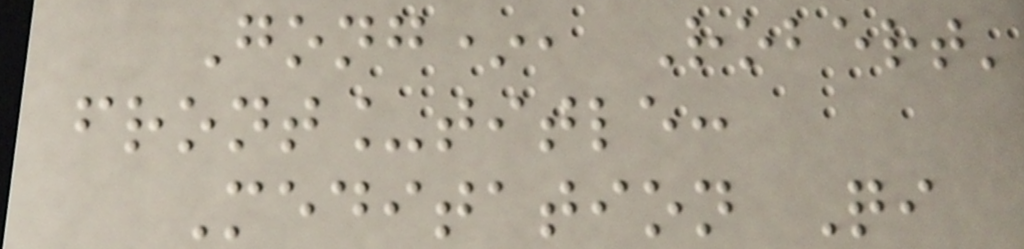Gong*, Robert'
front_title:
Meditation Qi
